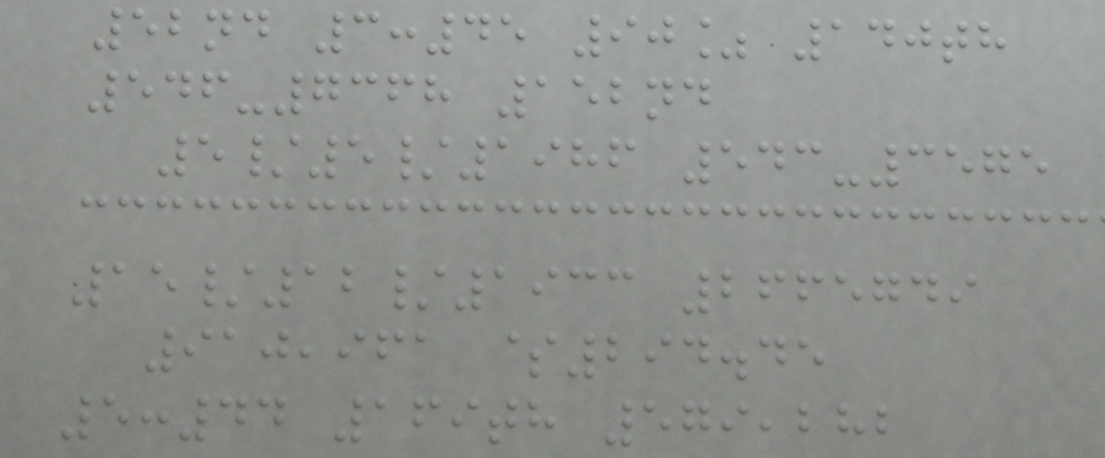52nd 3:45 90% 140th
546-7368 152nd
5/5/1986 543-3575
15/12/1933 2665749
910,961 $294.45
5:44 169th 579,282
